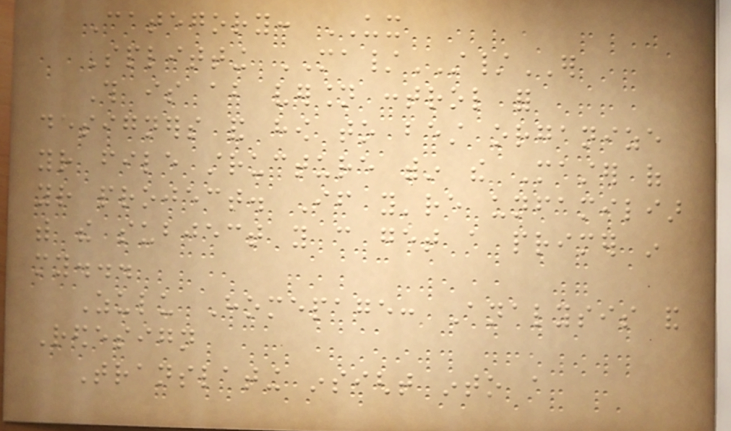Category: UX
Splitting MA/ST/ER
This is about version control for
designers and how to best organize
your file structure within the Master of
your project. If you're unfamiliar
with the subject you can get a primer in
my...
Zulu Homepage: Analysis and
Redesign
Translating insight into a
